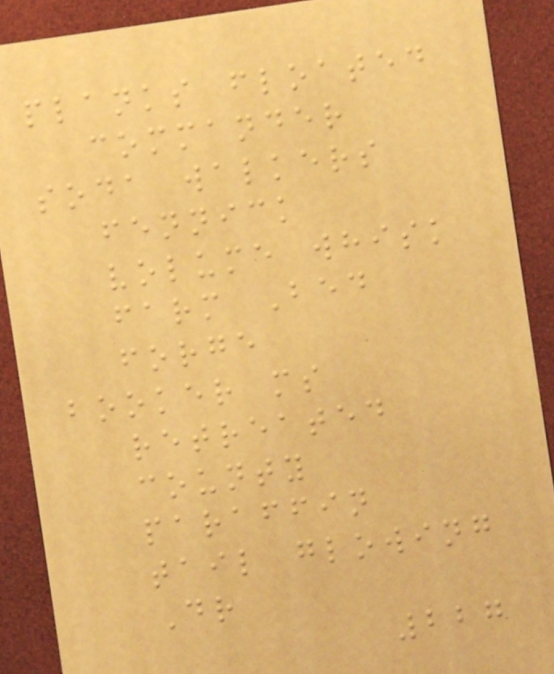planks floated
commander
soda walkers
fennick
volume whisk
farm Bed
forge
booker ms
retreated
county
paraffin
tail glowing
Dr
227
